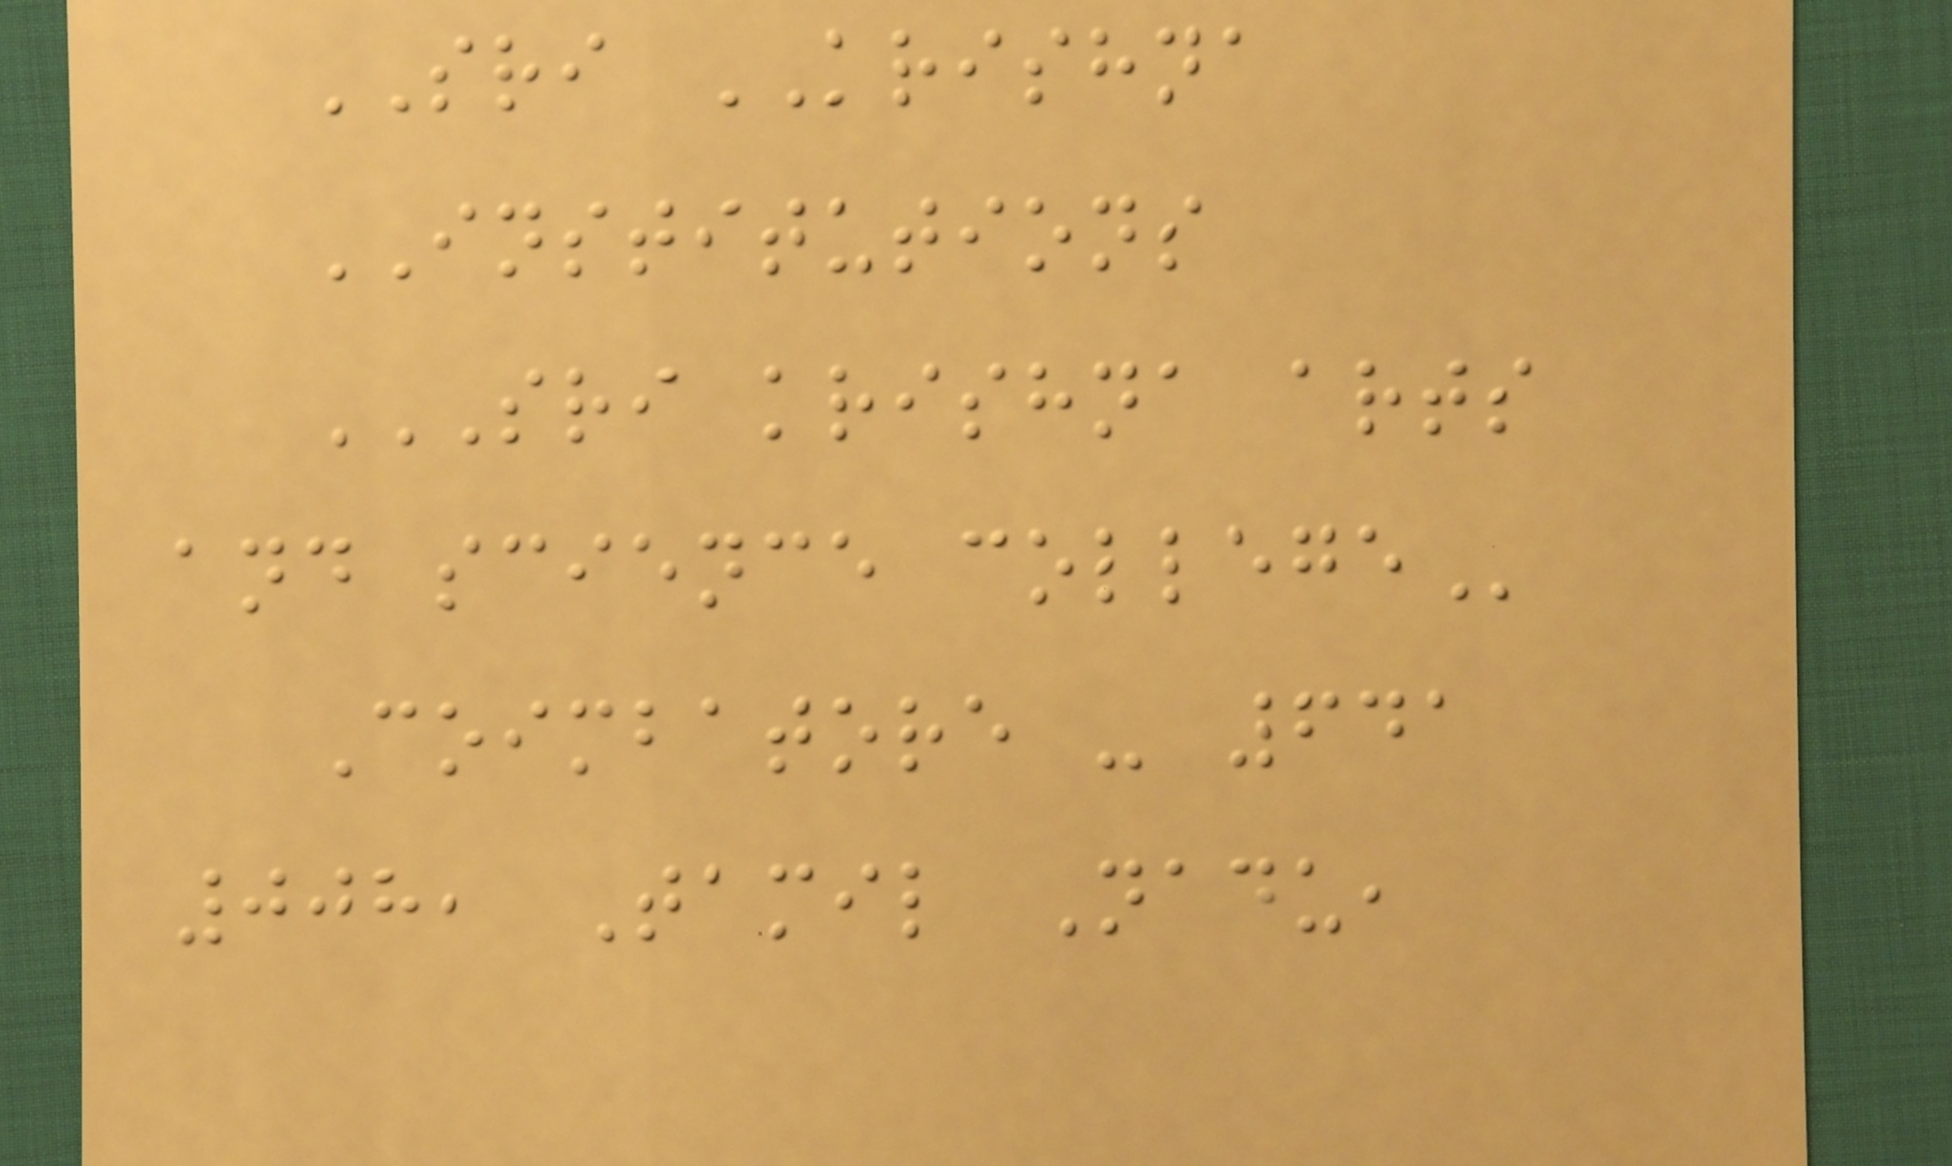SRI KRISHNA
INSTITUTIONS
SRI KRISHNA ARTS
AND SCIENCE COLLEGE
Coimbatore - 641
008, Tamil Nadu,
